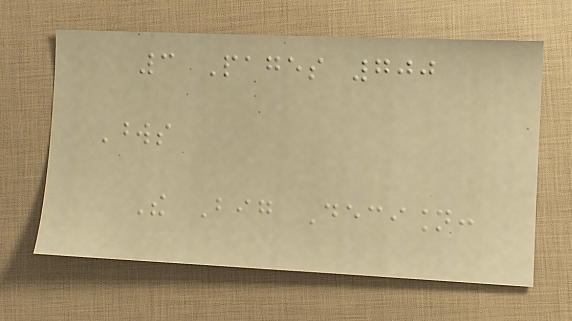3 Pages 700
Words
The Big Decision:
